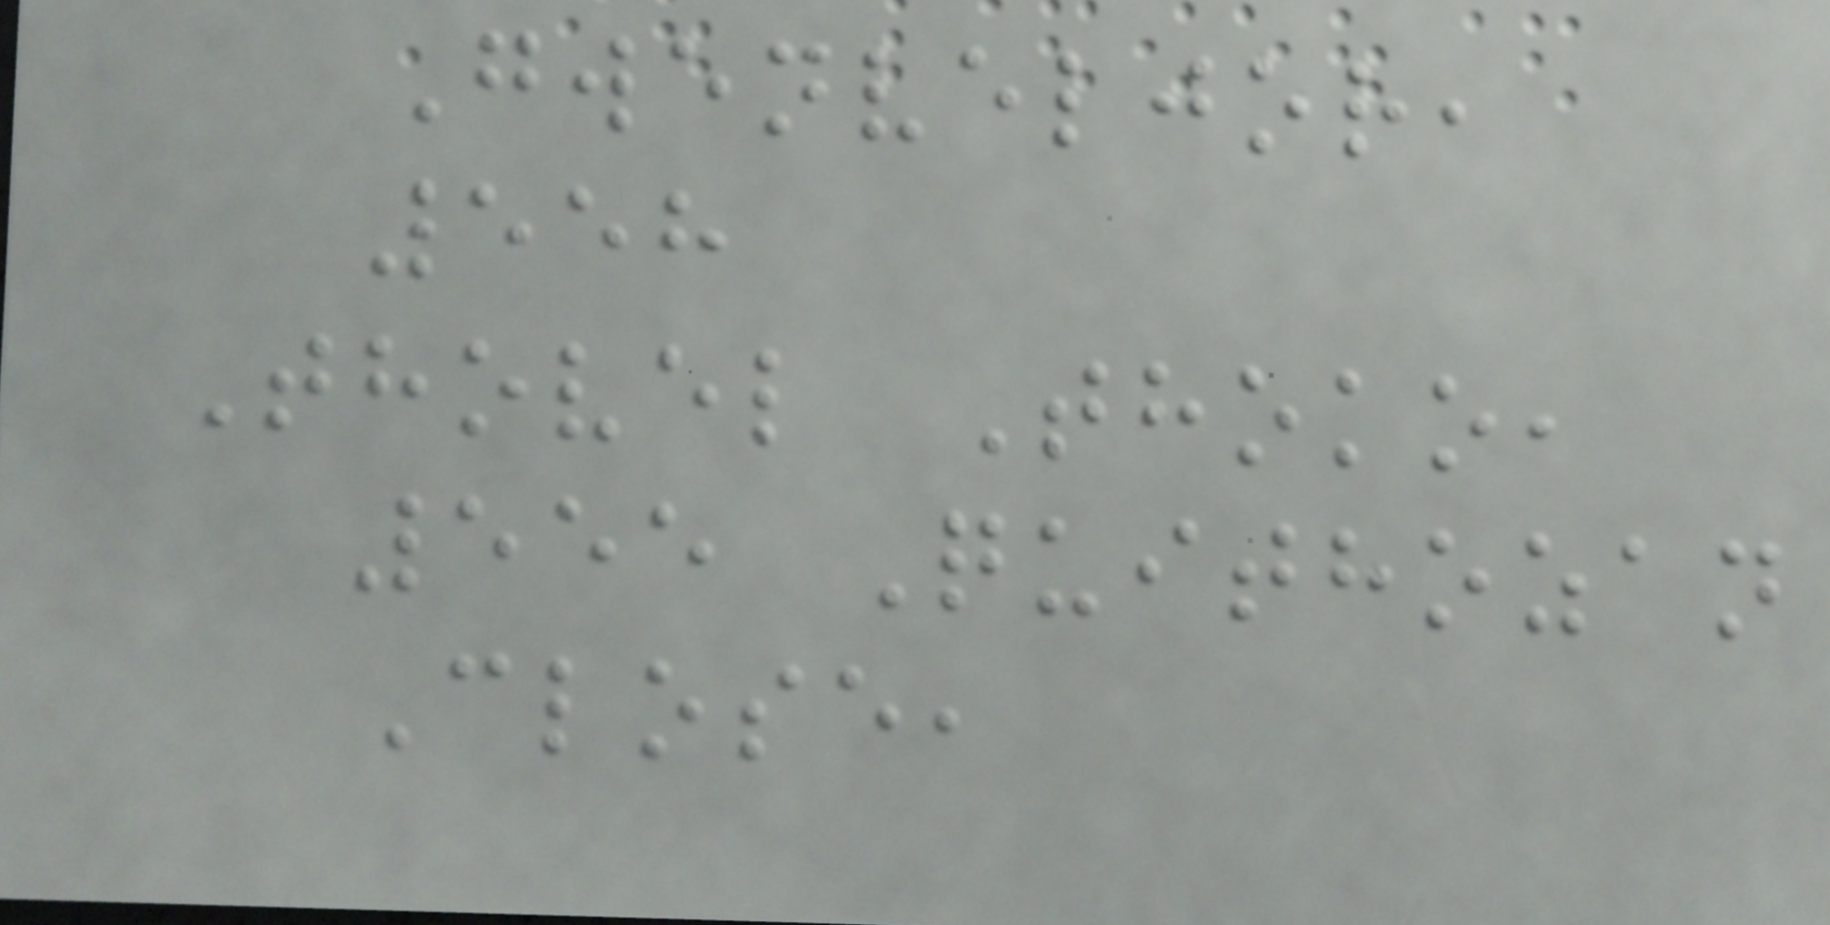Gwenveljor,
558
Thovel Thoko,
555 Quithozan
Close,
